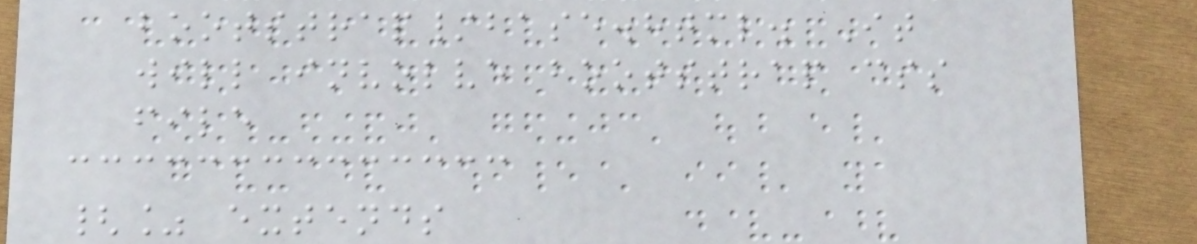bootstrap/base.html. It
will involve bootstrap css
file
{% extends
